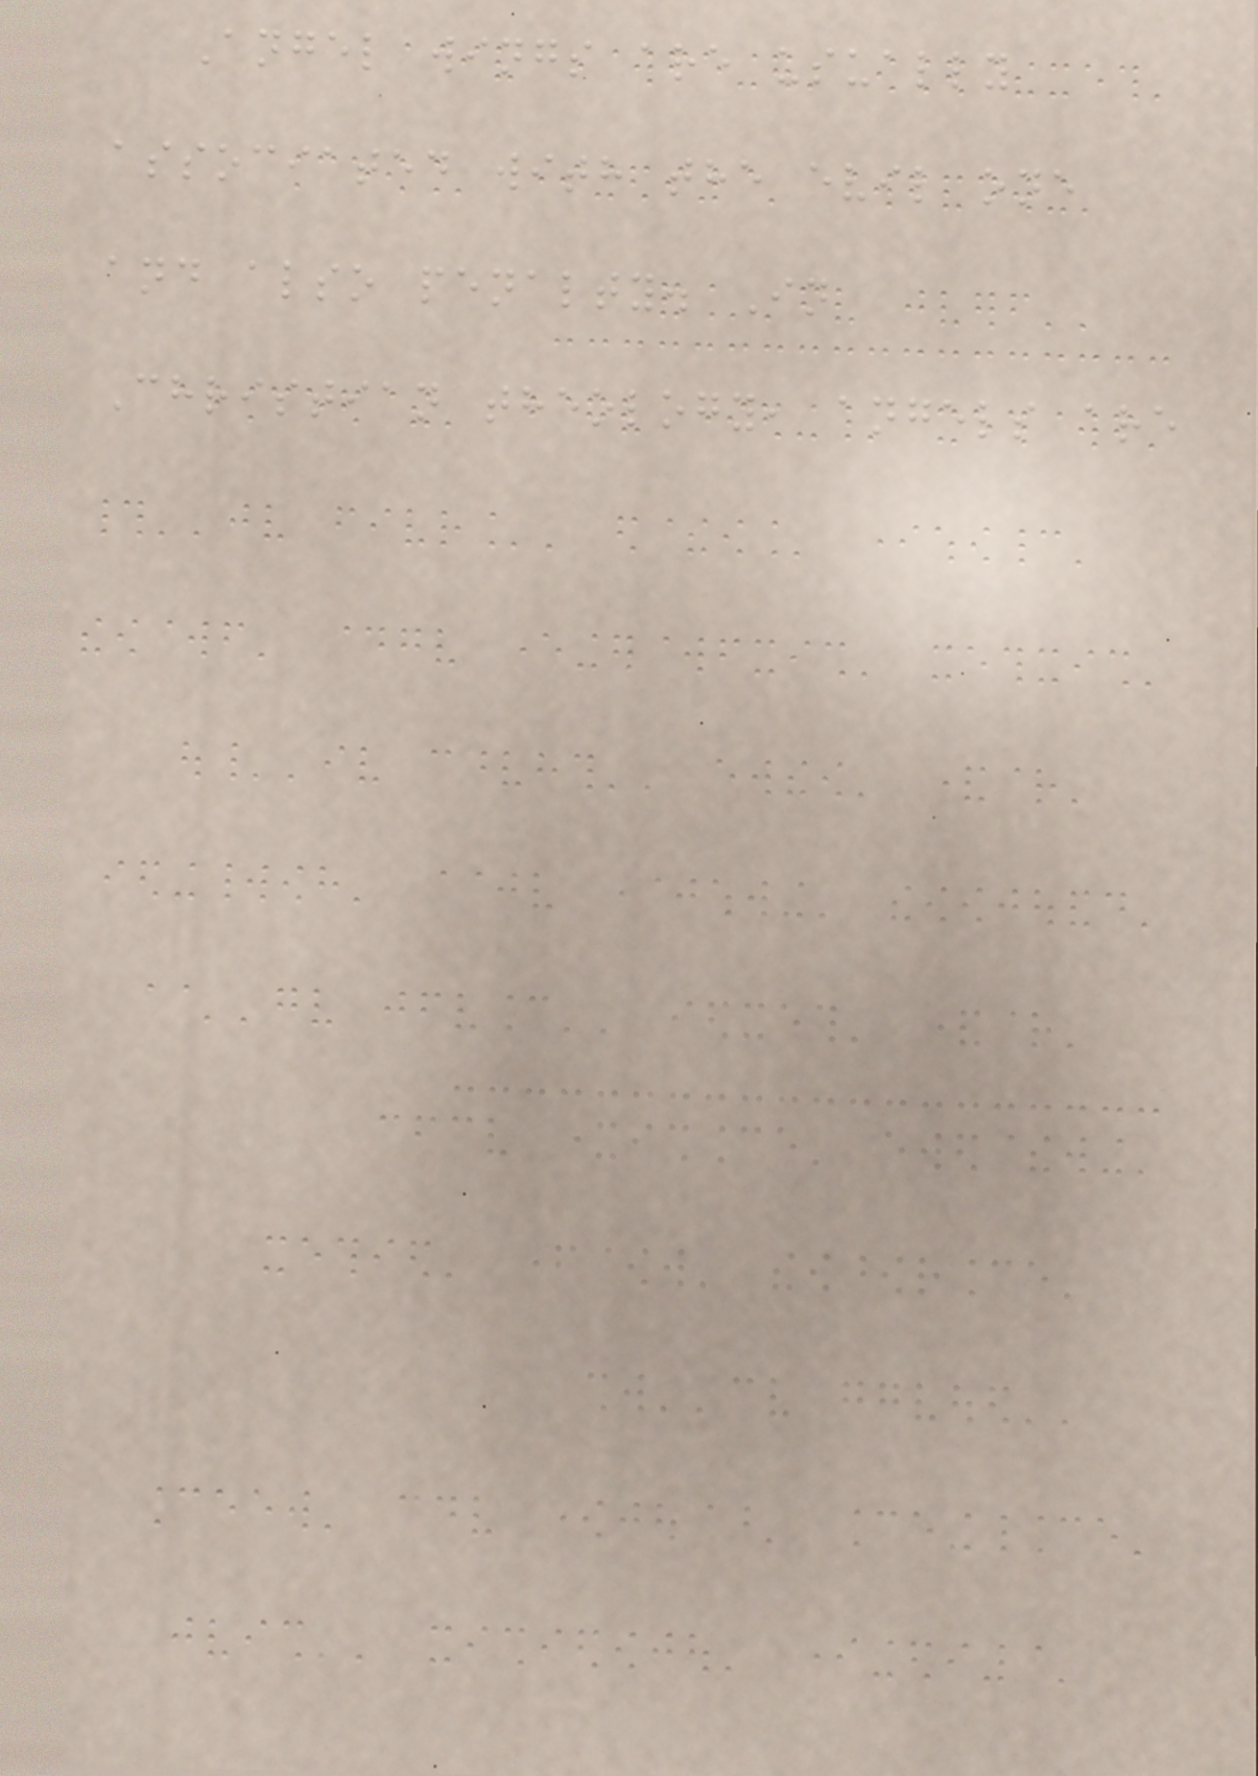Angel wings are usually
associated with the evil one
and also penalty. In
Christian theology, angels are
